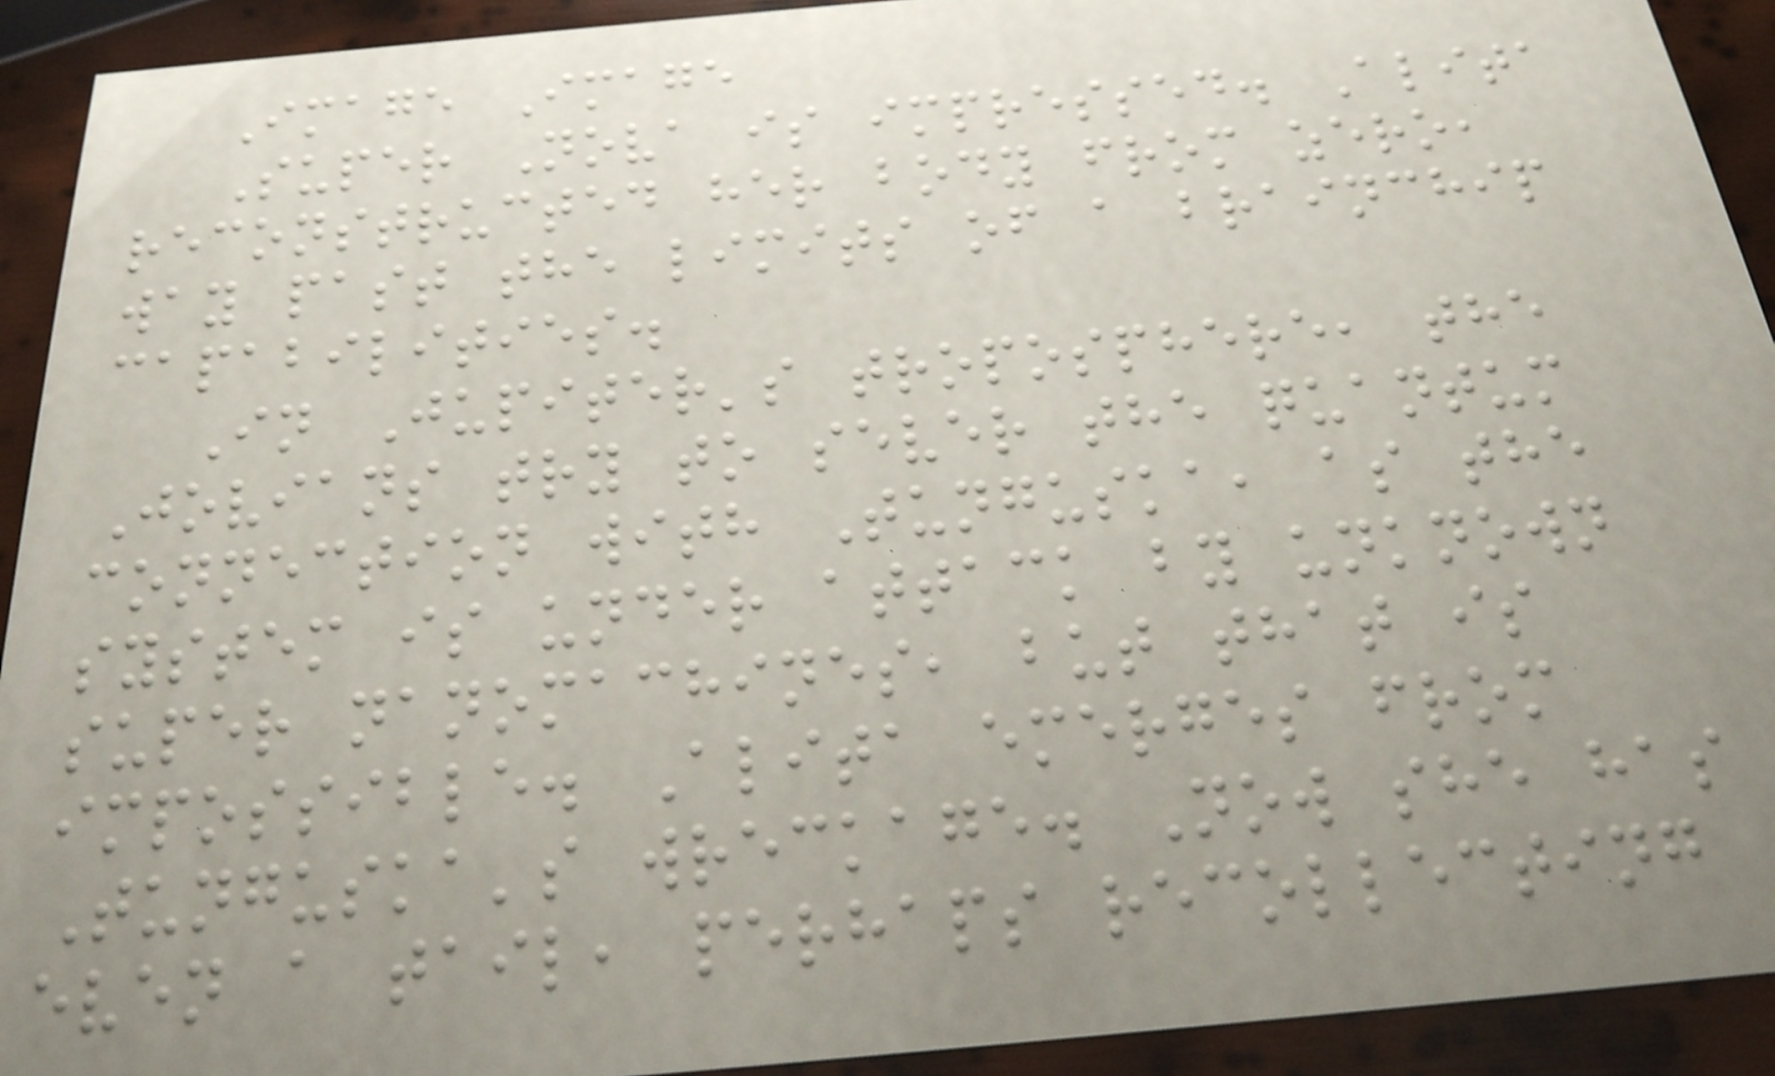Image Image
Super Nova is impressed. Alita
reconstructed her body from zero,
way past the limits of a brainchip
capabilities.
In Jupiter's troposphere, the
Jovians try to sever the quantum
connection with Tunguska, as the
system is under attack by unknown
super nanomachines, but that is
impossible. Alita emerges from
Tunguska's wreckage. Now she has
even a tail, perhaps recollecting
